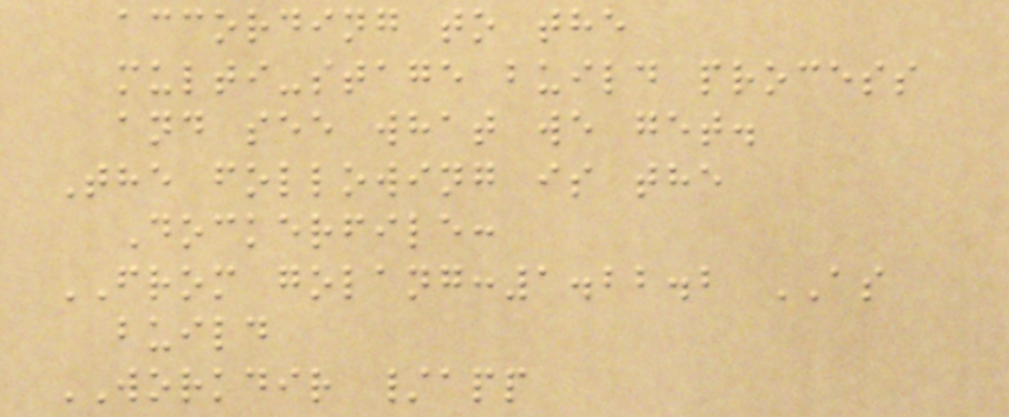according to the
multi-stage build process
and see what we get.
The following is the
Dockerfile:
FROM golang:1.22.2 AS
build
WORKDIR /app
